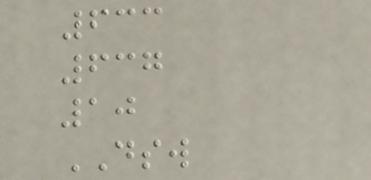633
637
10
DSW
